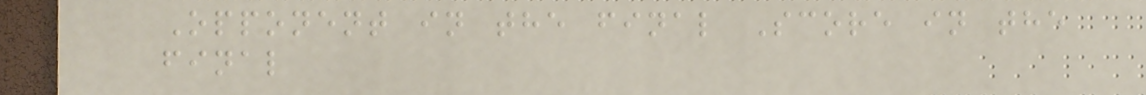Opponent in the final Score in the
final
